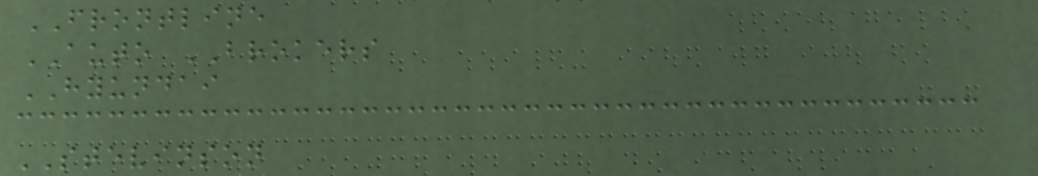FRONTLINE
AUTO BROKERS
HYUNDAI
STEVINSON
